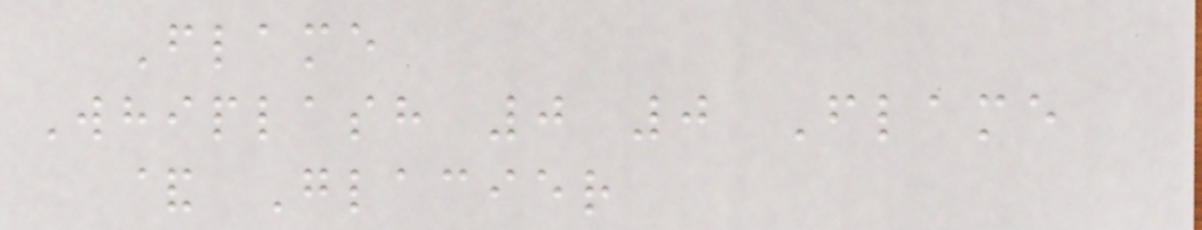Flame
Whiplash 0 0 Flame
& Glacier
